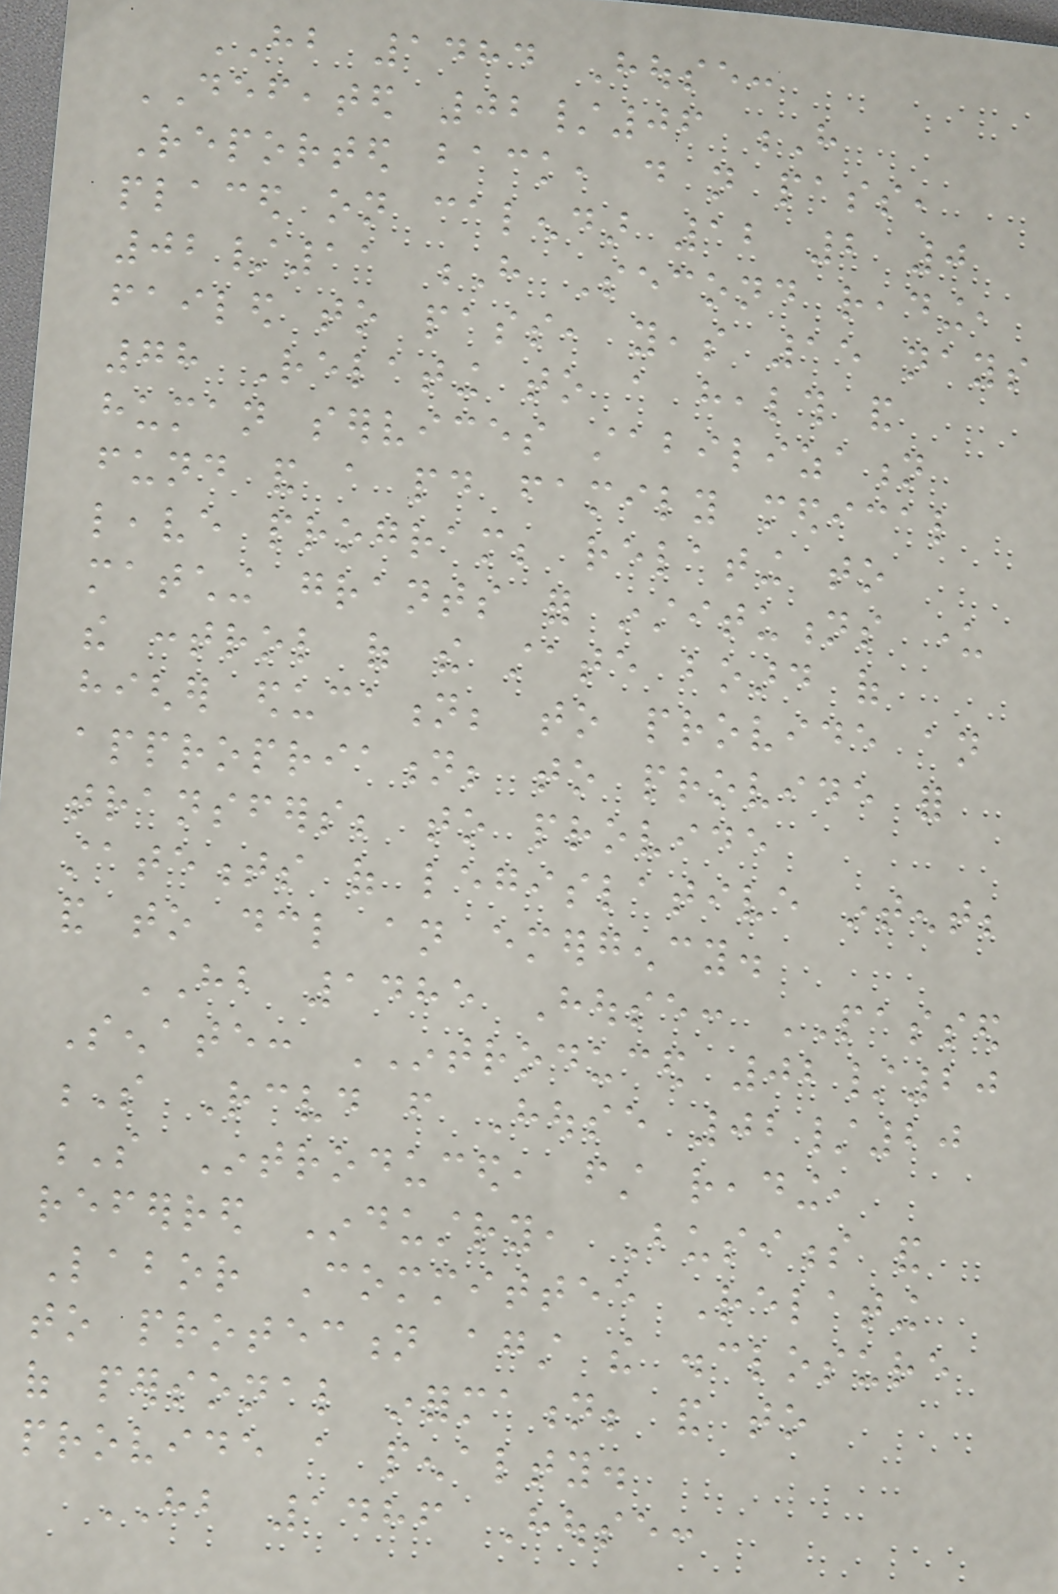HB 1484 House:
DEFEATED 02/06 H
Reported back, do not pass,
placed on calendar 12 2 0
02/11 H Second reading,
failed to pass, yeas 15 nays
78 Relating to a health and
human services stabilization
fund and a paid family medical
leave program; relating to
matching grants for institutions under
the control of the state board of
higher education; to provide an
appropriation; to provide for
transfers; to provide
statements of legislative intent;
and to declare an emergency.
HB 1485 House: PASSED
Senate: INTRODUCED 02/20
S Received from House 02/20
S Introduced, first reading,
referred Industry, Business and
Labor Committee Relating
to protection against the disclosure
of personal information; and to
provide a penalty.
HB 1486 House:
